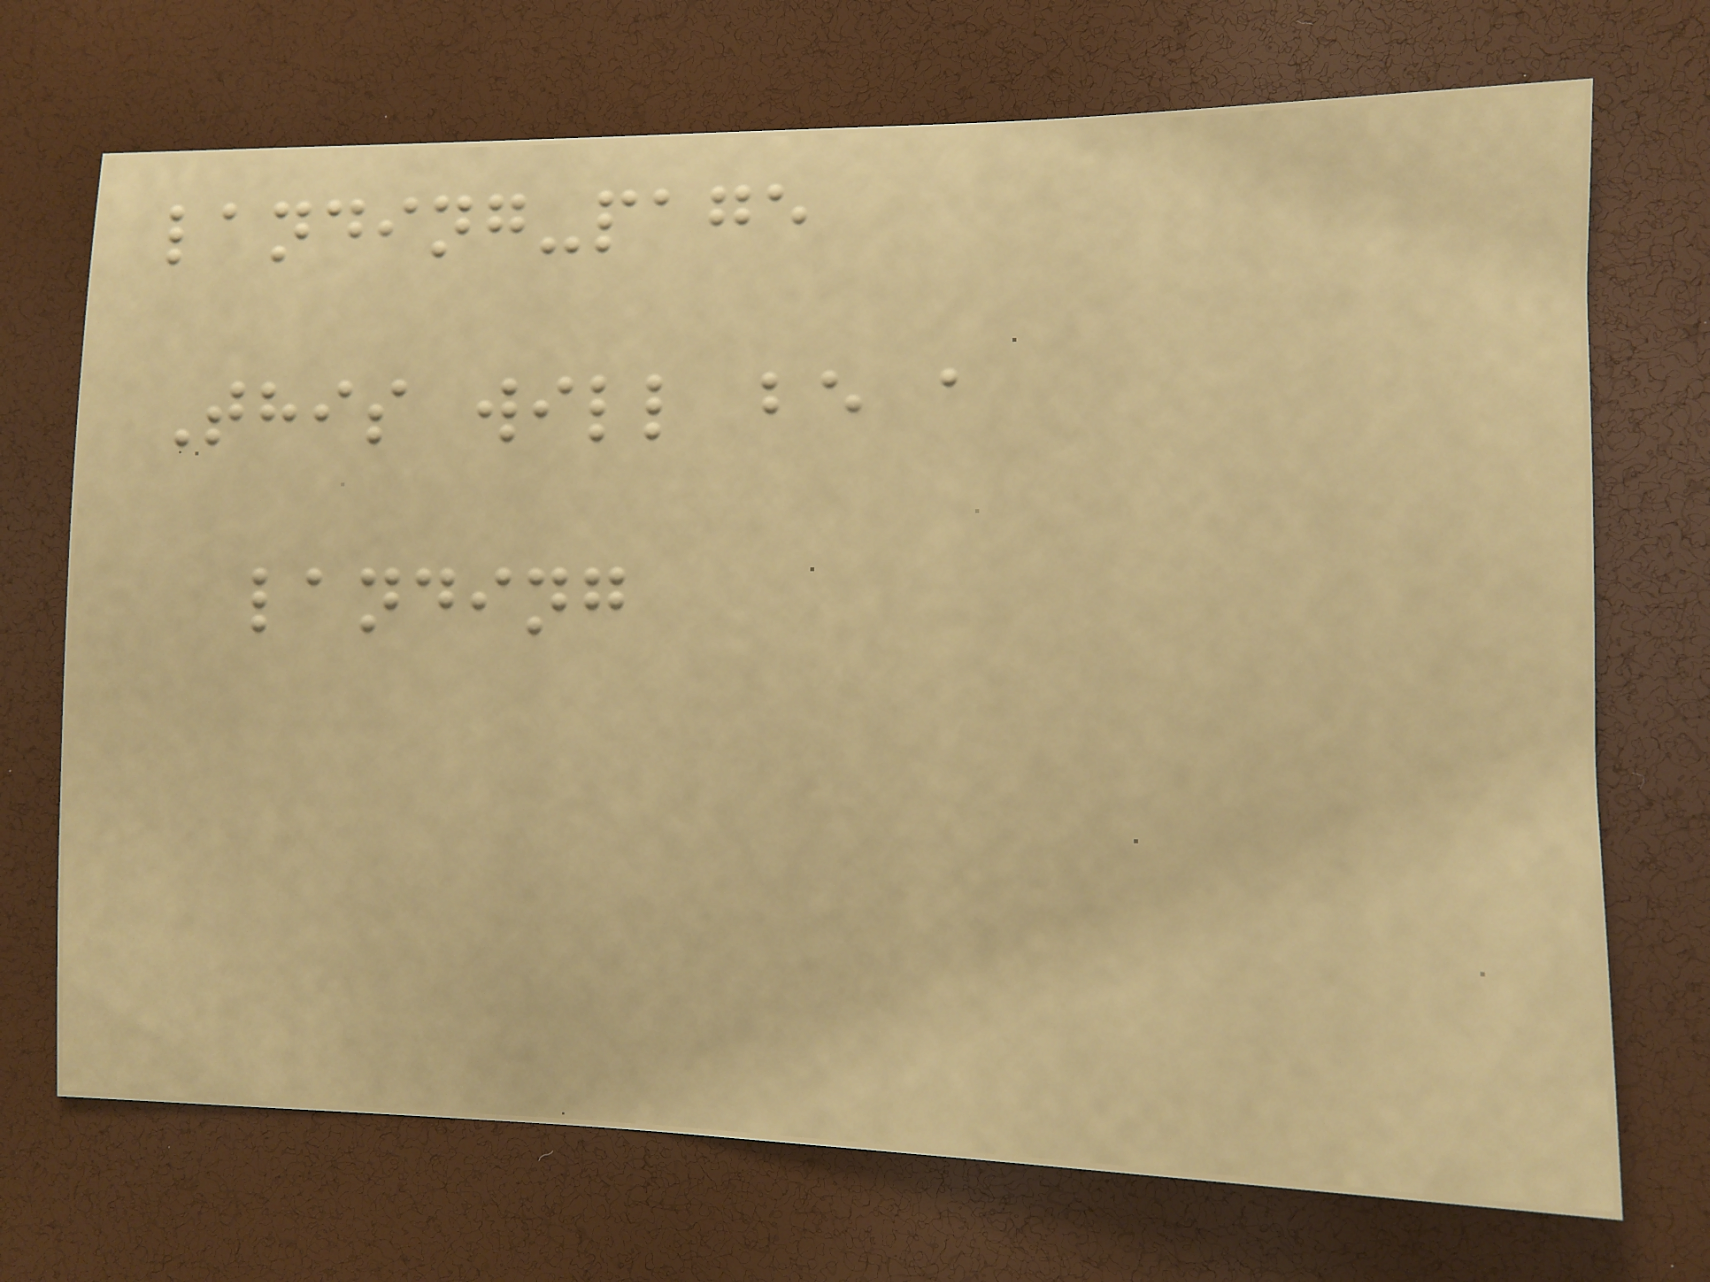landing-page
This will be a
landing
